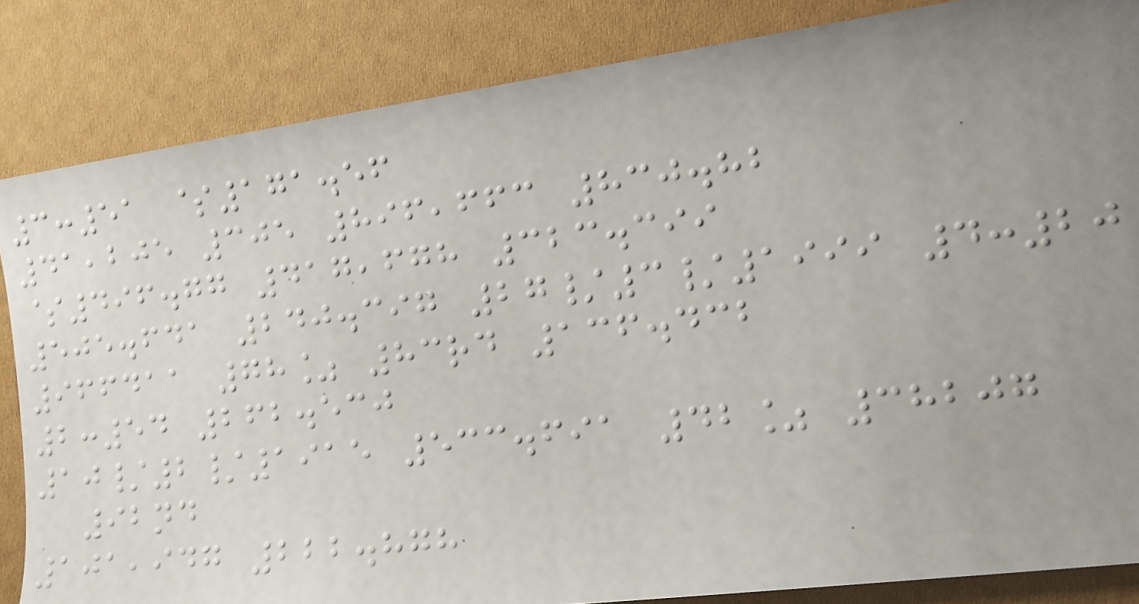3:51 $171.56
41,205 305 896,663 830.82
$496.77 417,678 323.399
505.641 240.397 27/3/1999 4:20
966411 78% 83rd 136.432
2:54 262.530
10/2/1915 533.691 42% 38207
92nd
101,947 222.878
